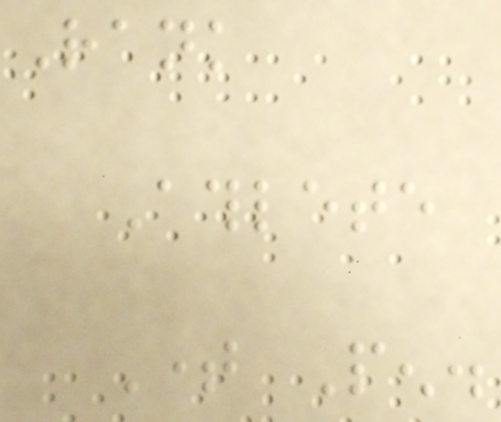Rank
Athlete
Time Pen.
